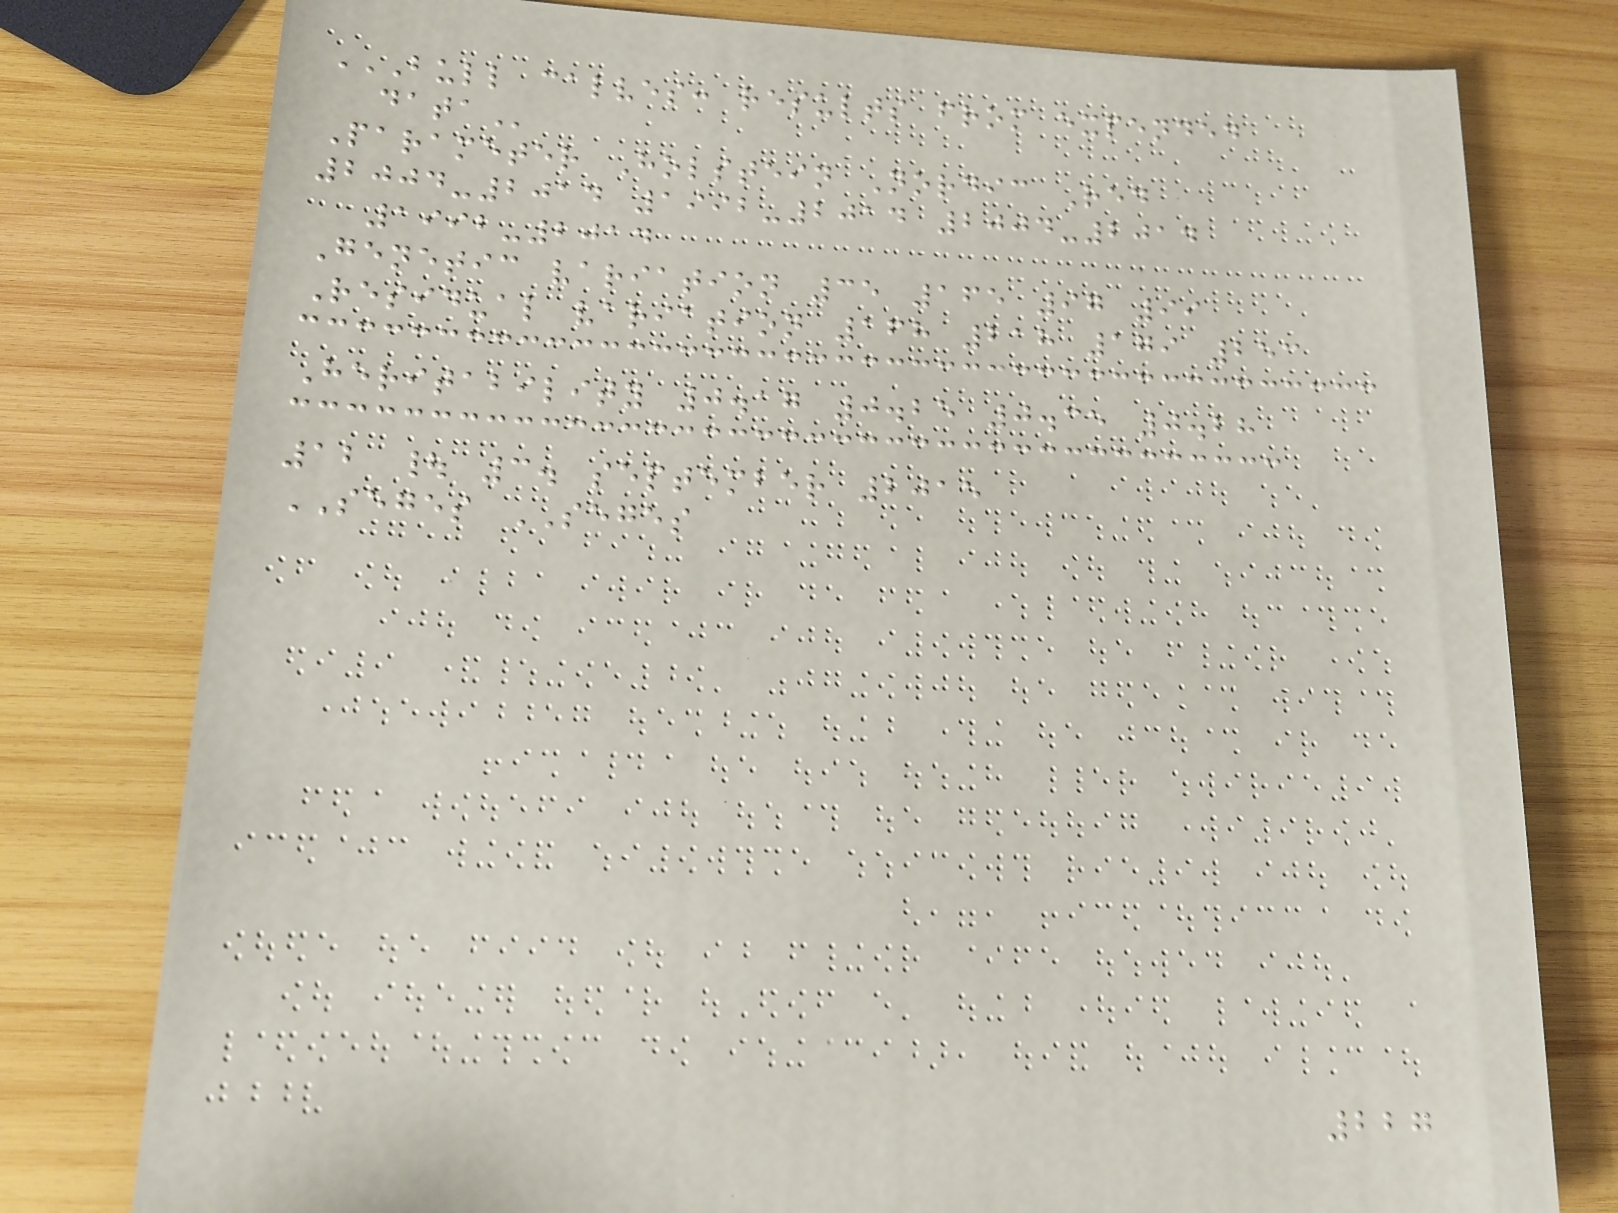BULL CALVES: RESULTS FROM EXPENDED
DATA
Parameter Holstein Nordic Red
2004-2014 1992-2014 2004-2014
1992-2014
Genetic variation 35 165 97 99
Residual variation 168 218 179 253
Heritability 0.17 0.25 0.35 0.28
12 | 3. september 2015
SEGES SEGES
227
